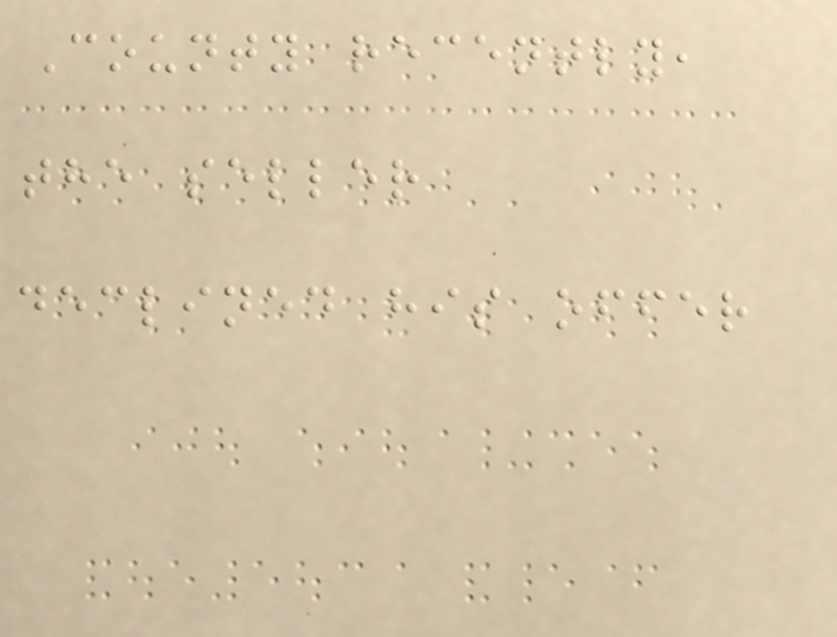County recently,
the seller
declined his offer
